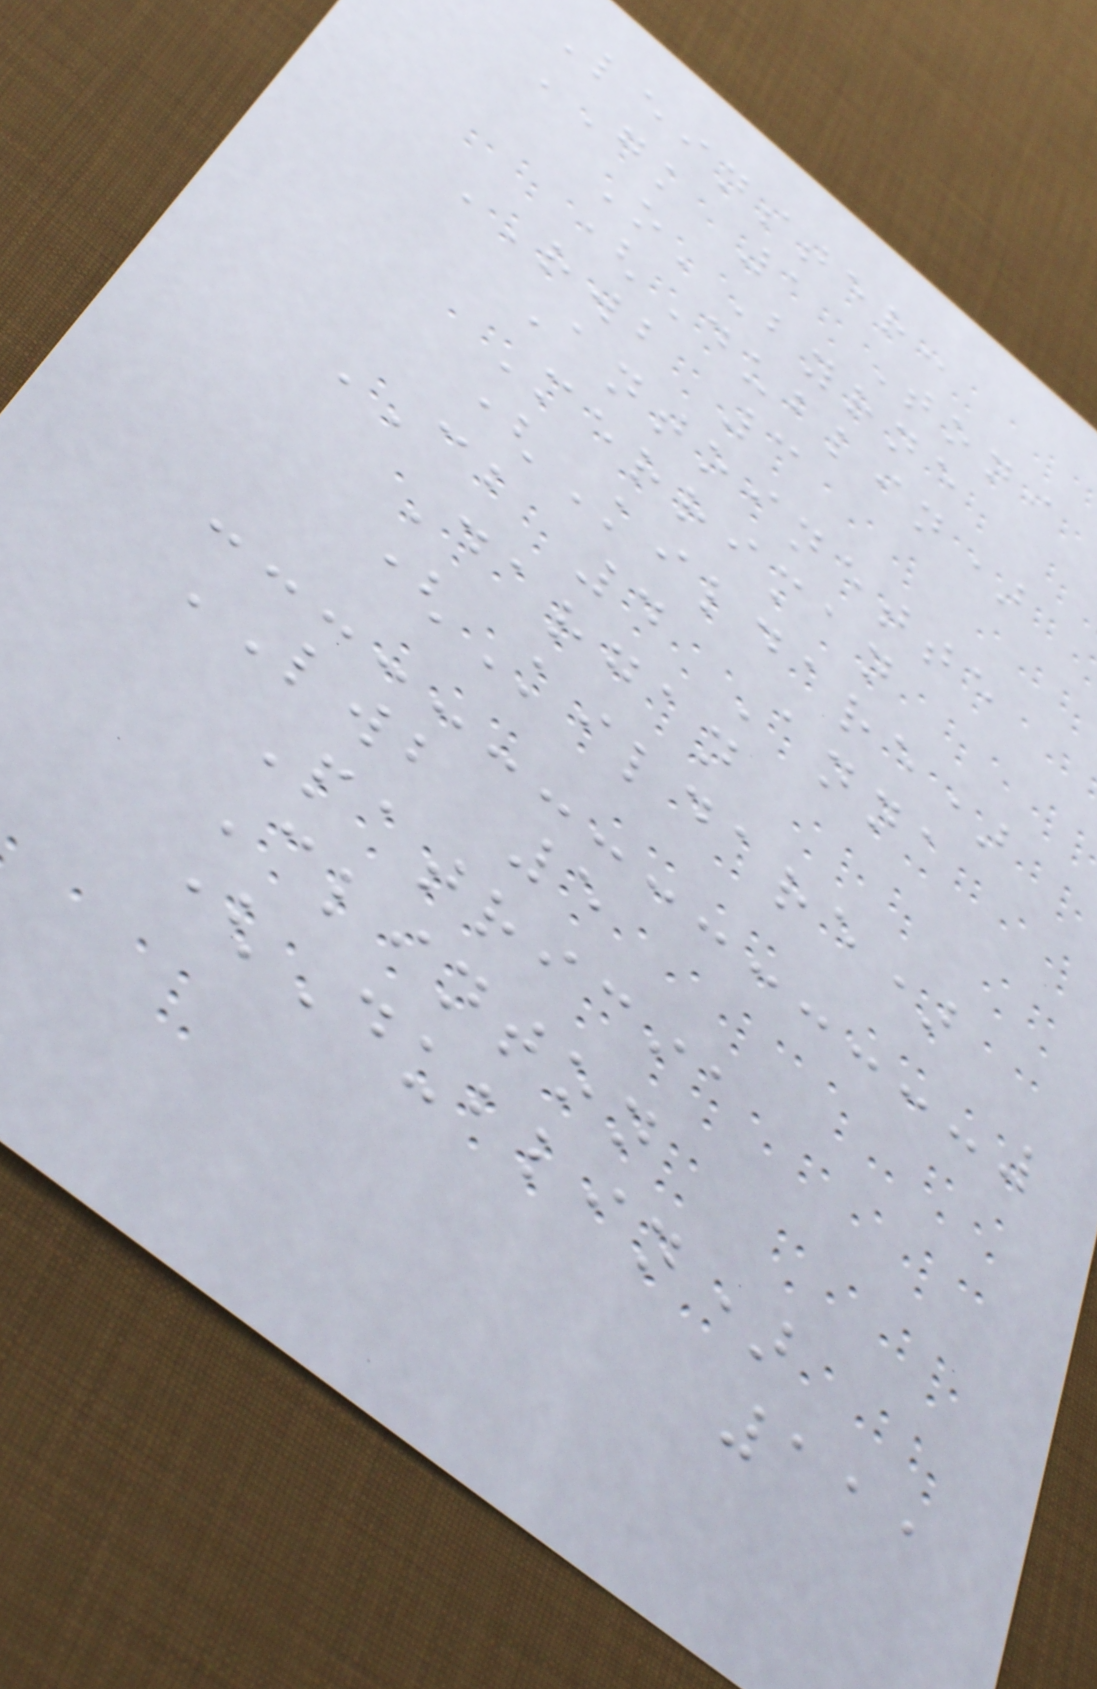Leinster:
GK 1 Toni
O'Byrne
(Dublin)
RWB 3
Antoinette
Merriman
(Kildare)
CB 4 Anna
Dargan
(Kildare)
LWB 5
Patricia
Clinton
(Dublin)
111
